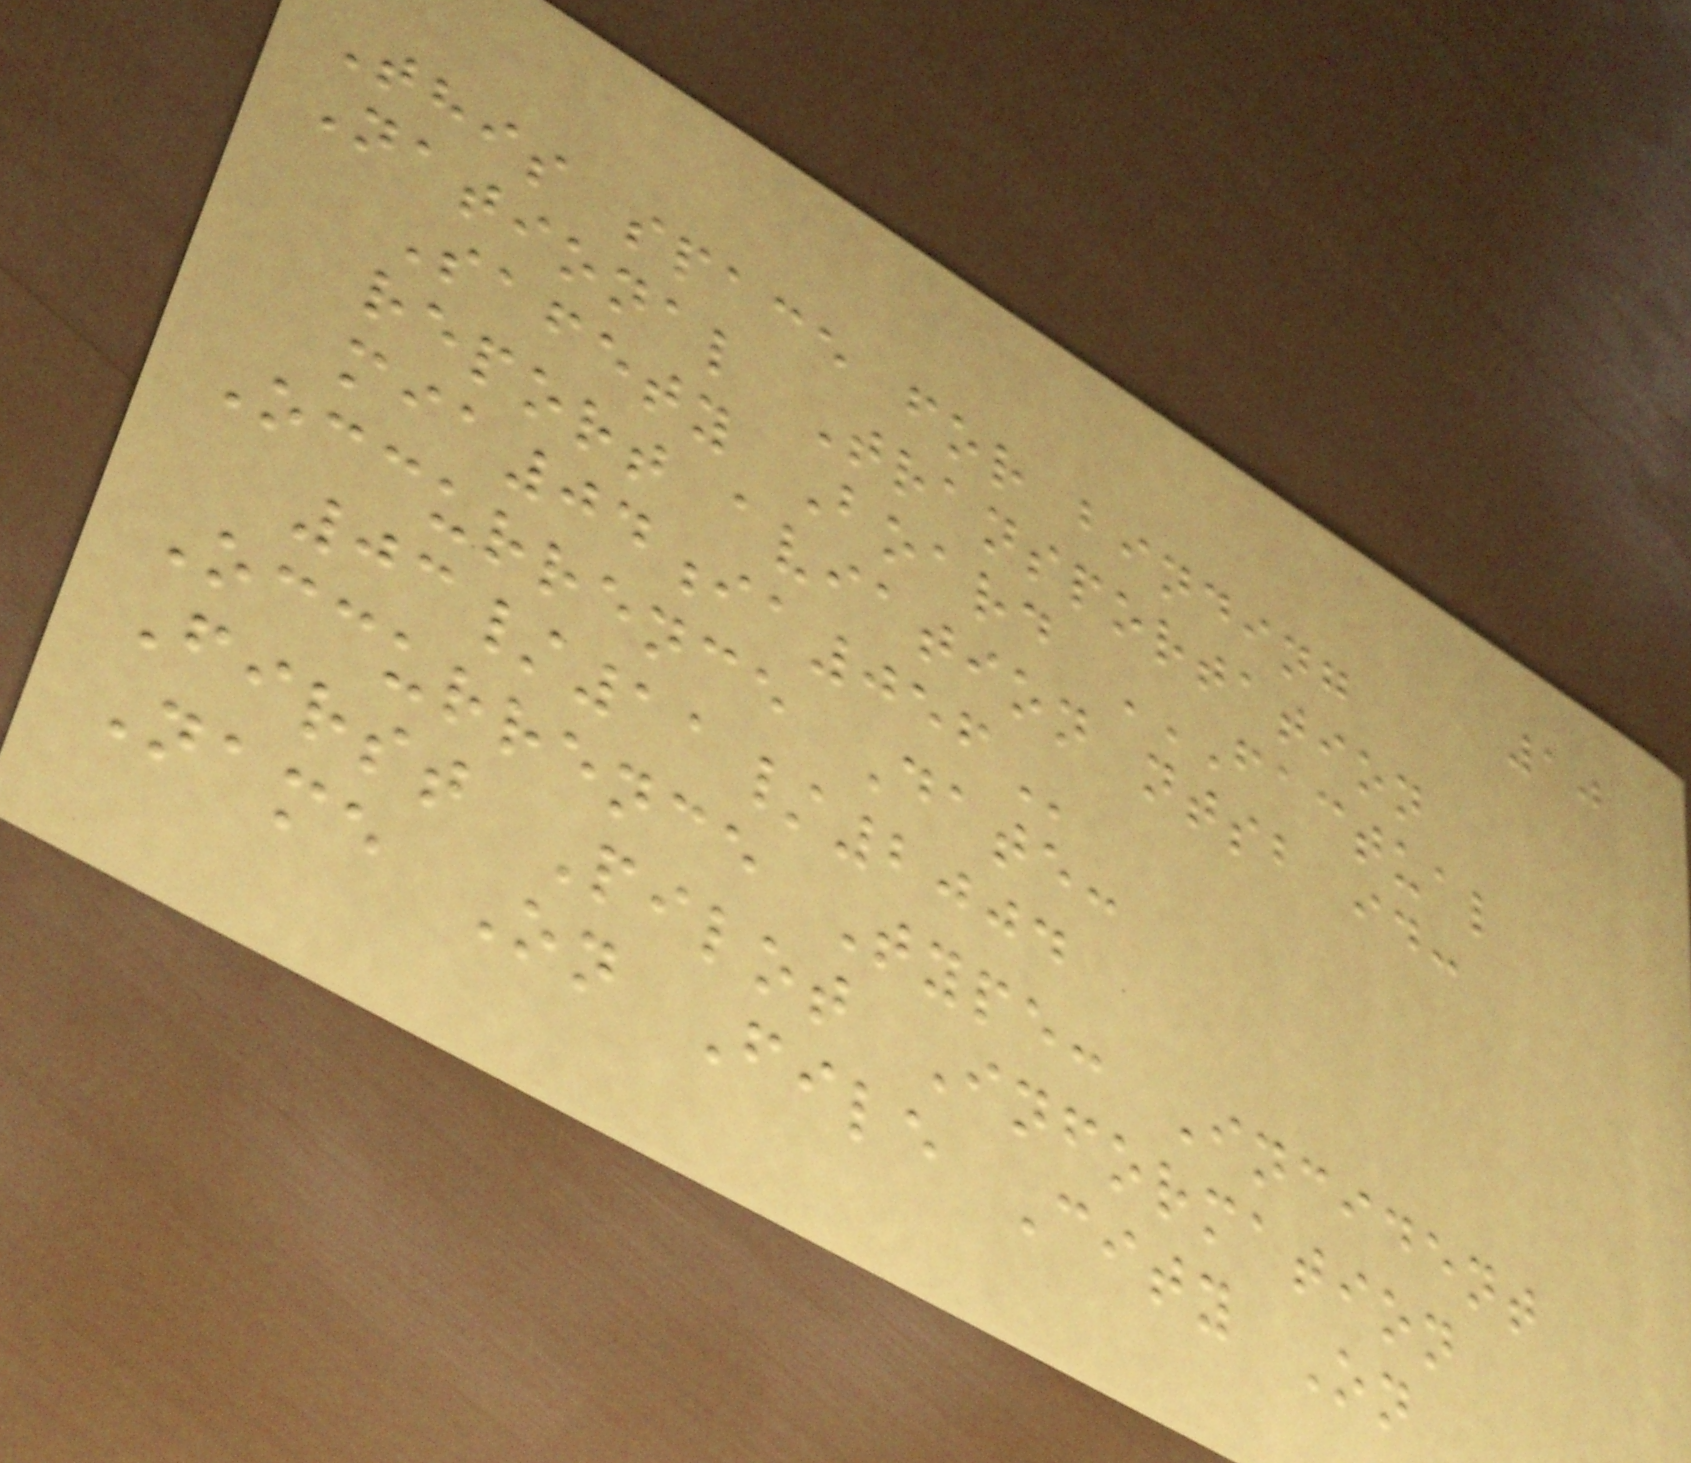10
This space for binding
National Transportation
Safety Board FACTUAL
REPORT AVIATION NTSB ID:
MIA04IA056
Occurrence Date:
03/11/2004
Occurrence Type: Incident
First Pilot Information
Name On File City On
